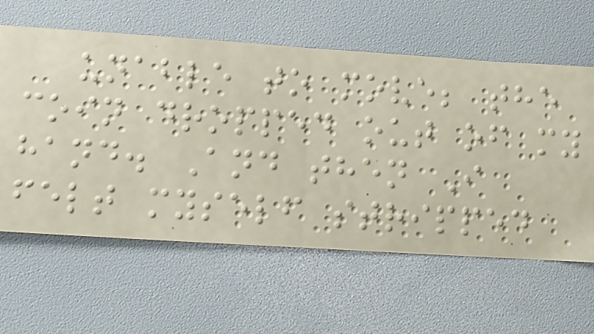unable to move; the
coin dropped out of my
hand. And then I
felt myself stripped
